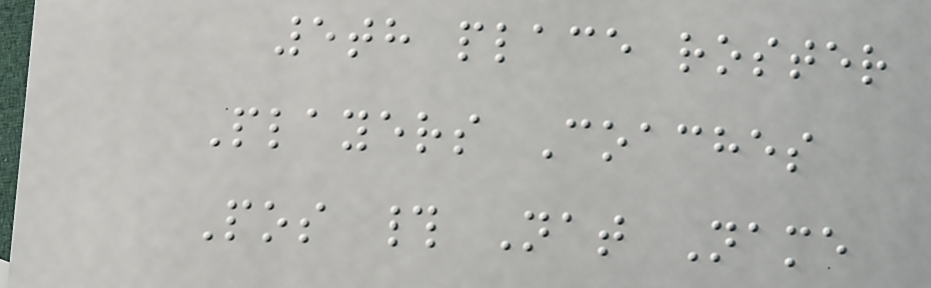5th place roster
Players Coaches
Pos # Nat Name
